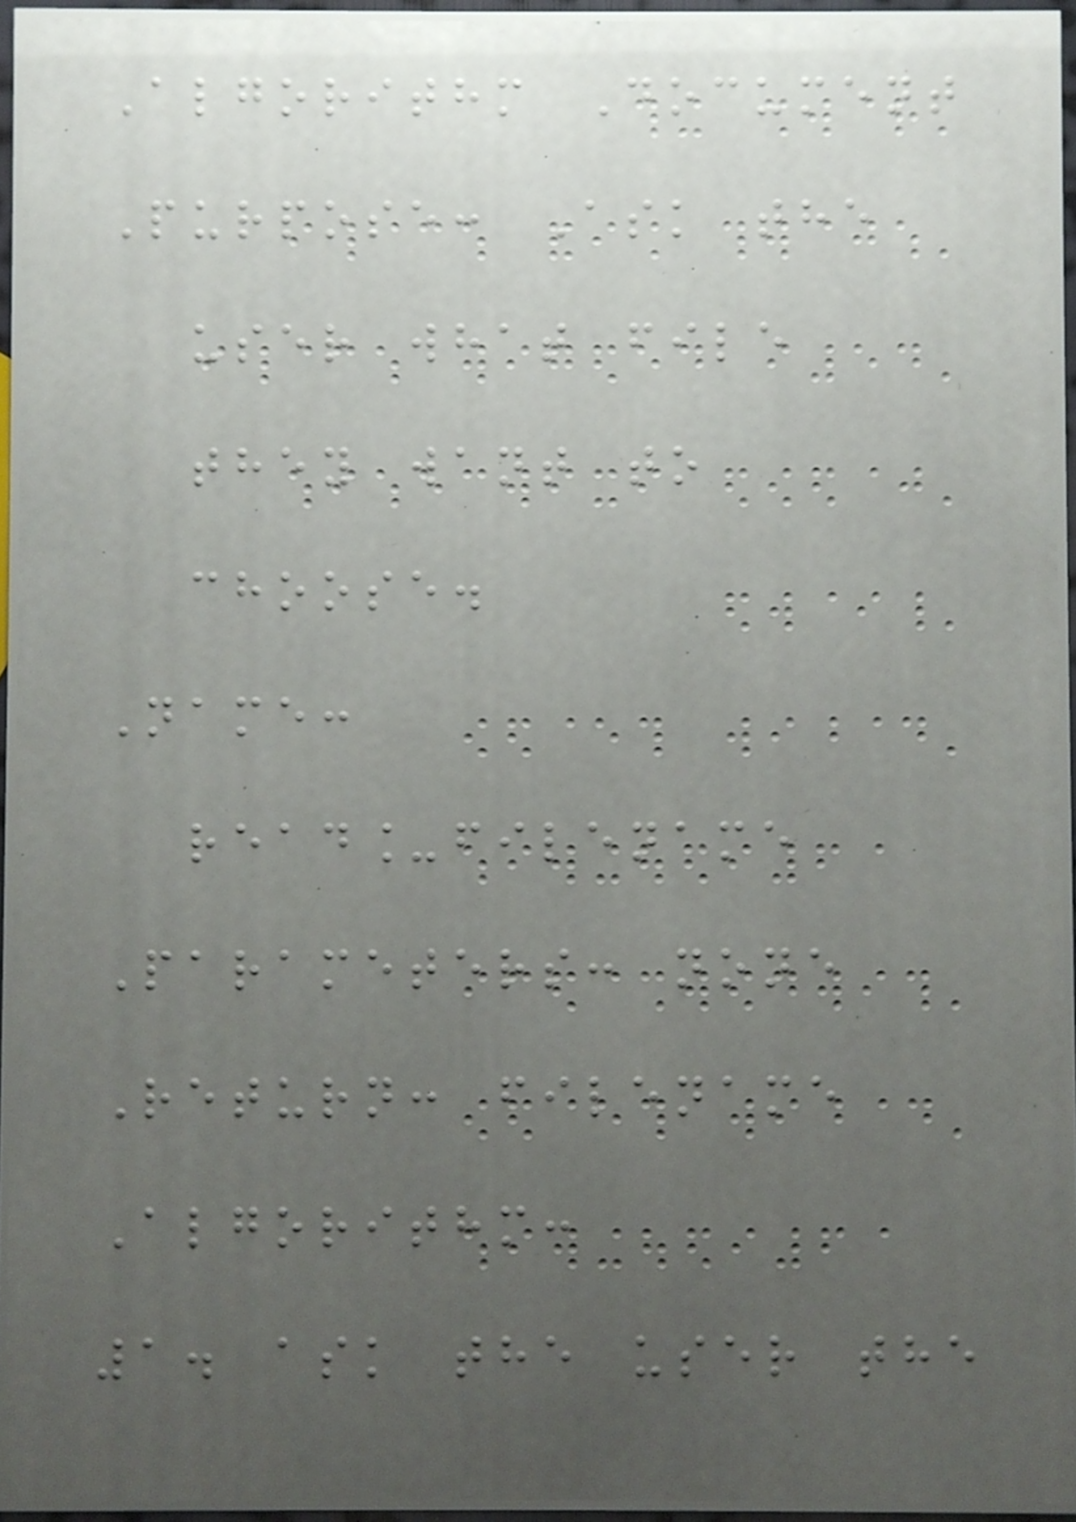Algorithm Document
Purpose: Ask the
user what file
they want to
choose.
Name:
read_filename
Parameters: none
Return: filename
Algorithm:
1. ask the user the
